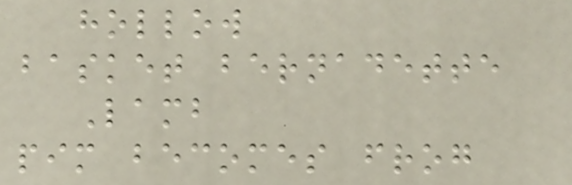hollow
basket bernadette
Lamb
pim becomes frog
